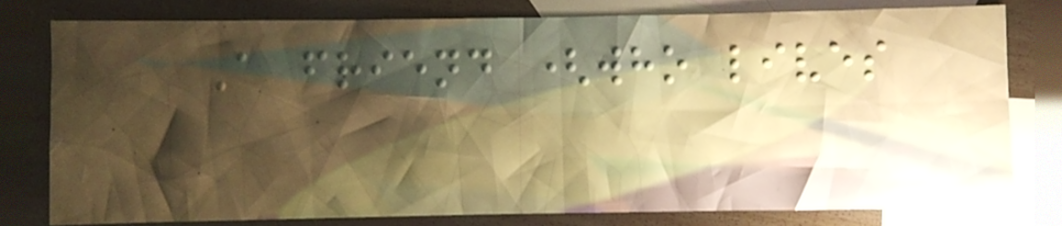A friend (who lives
